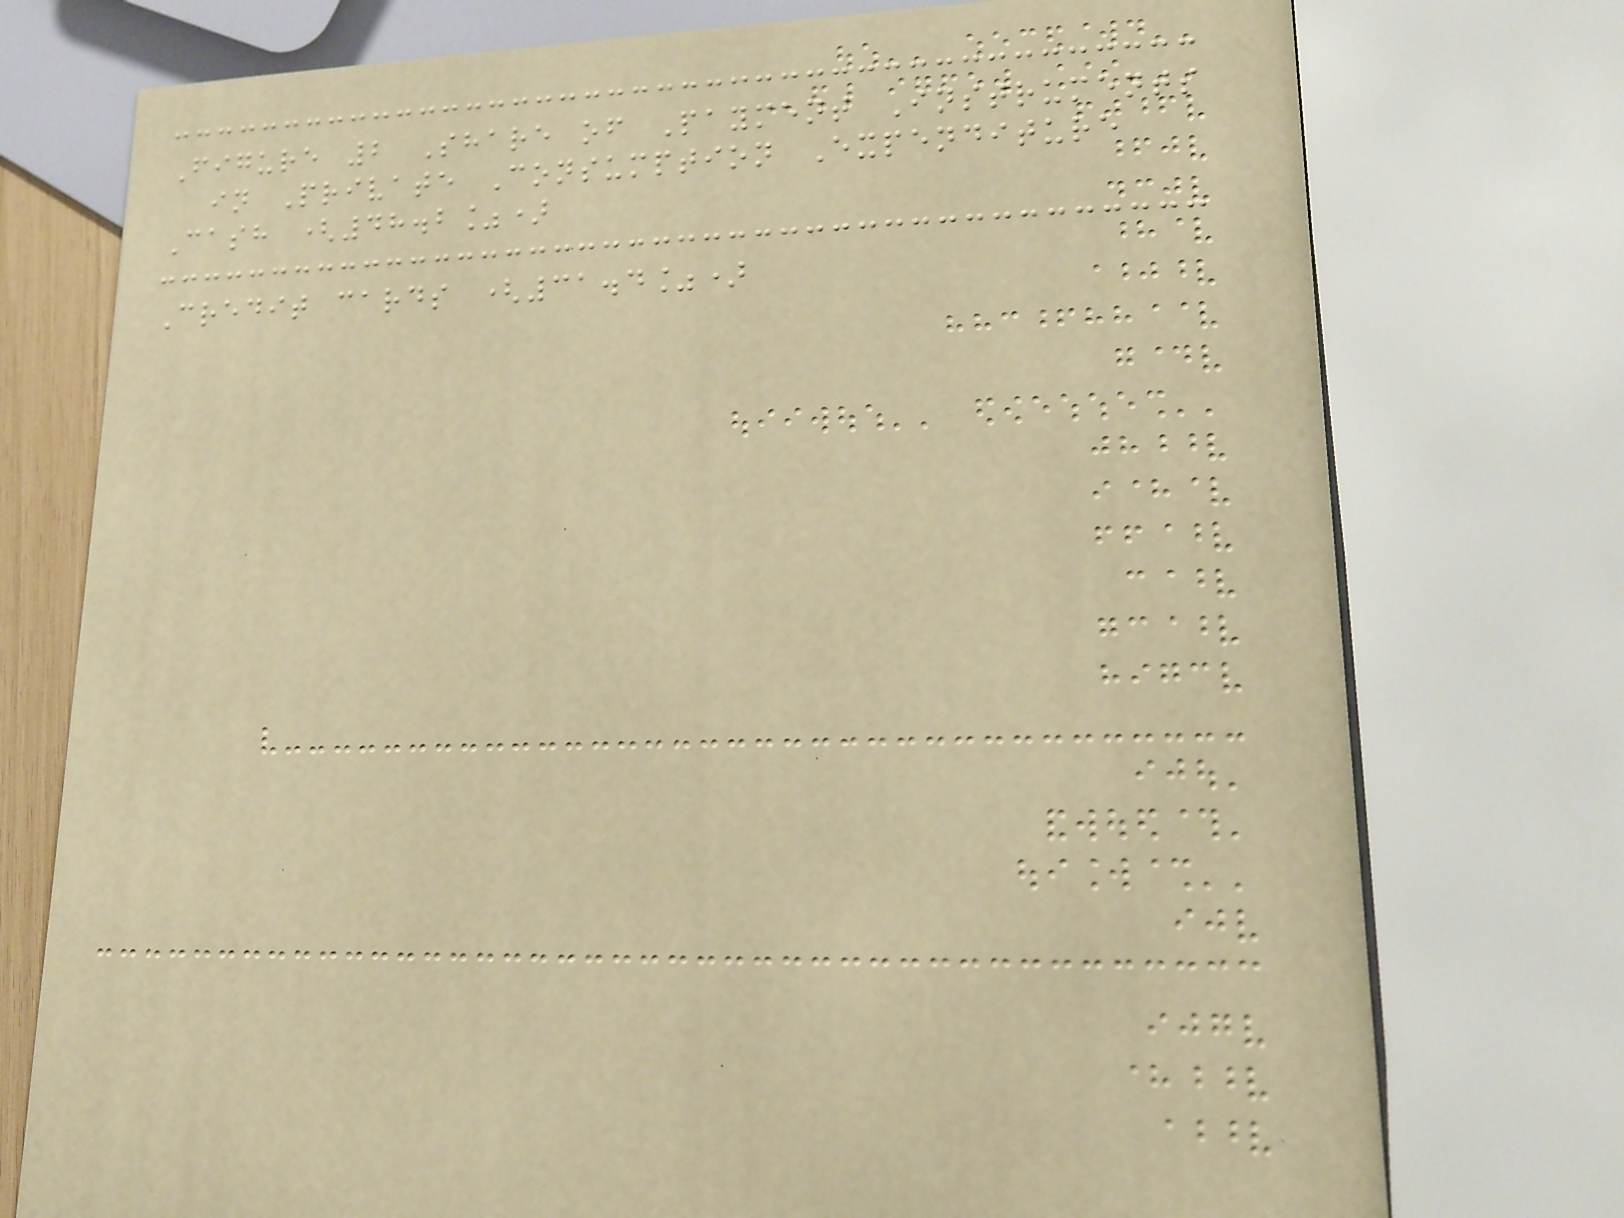Figure 2 Share of Payment Instruments
in Private Consumption Expenditure
Cash (48.2%)
Credit cards (31.4%)
